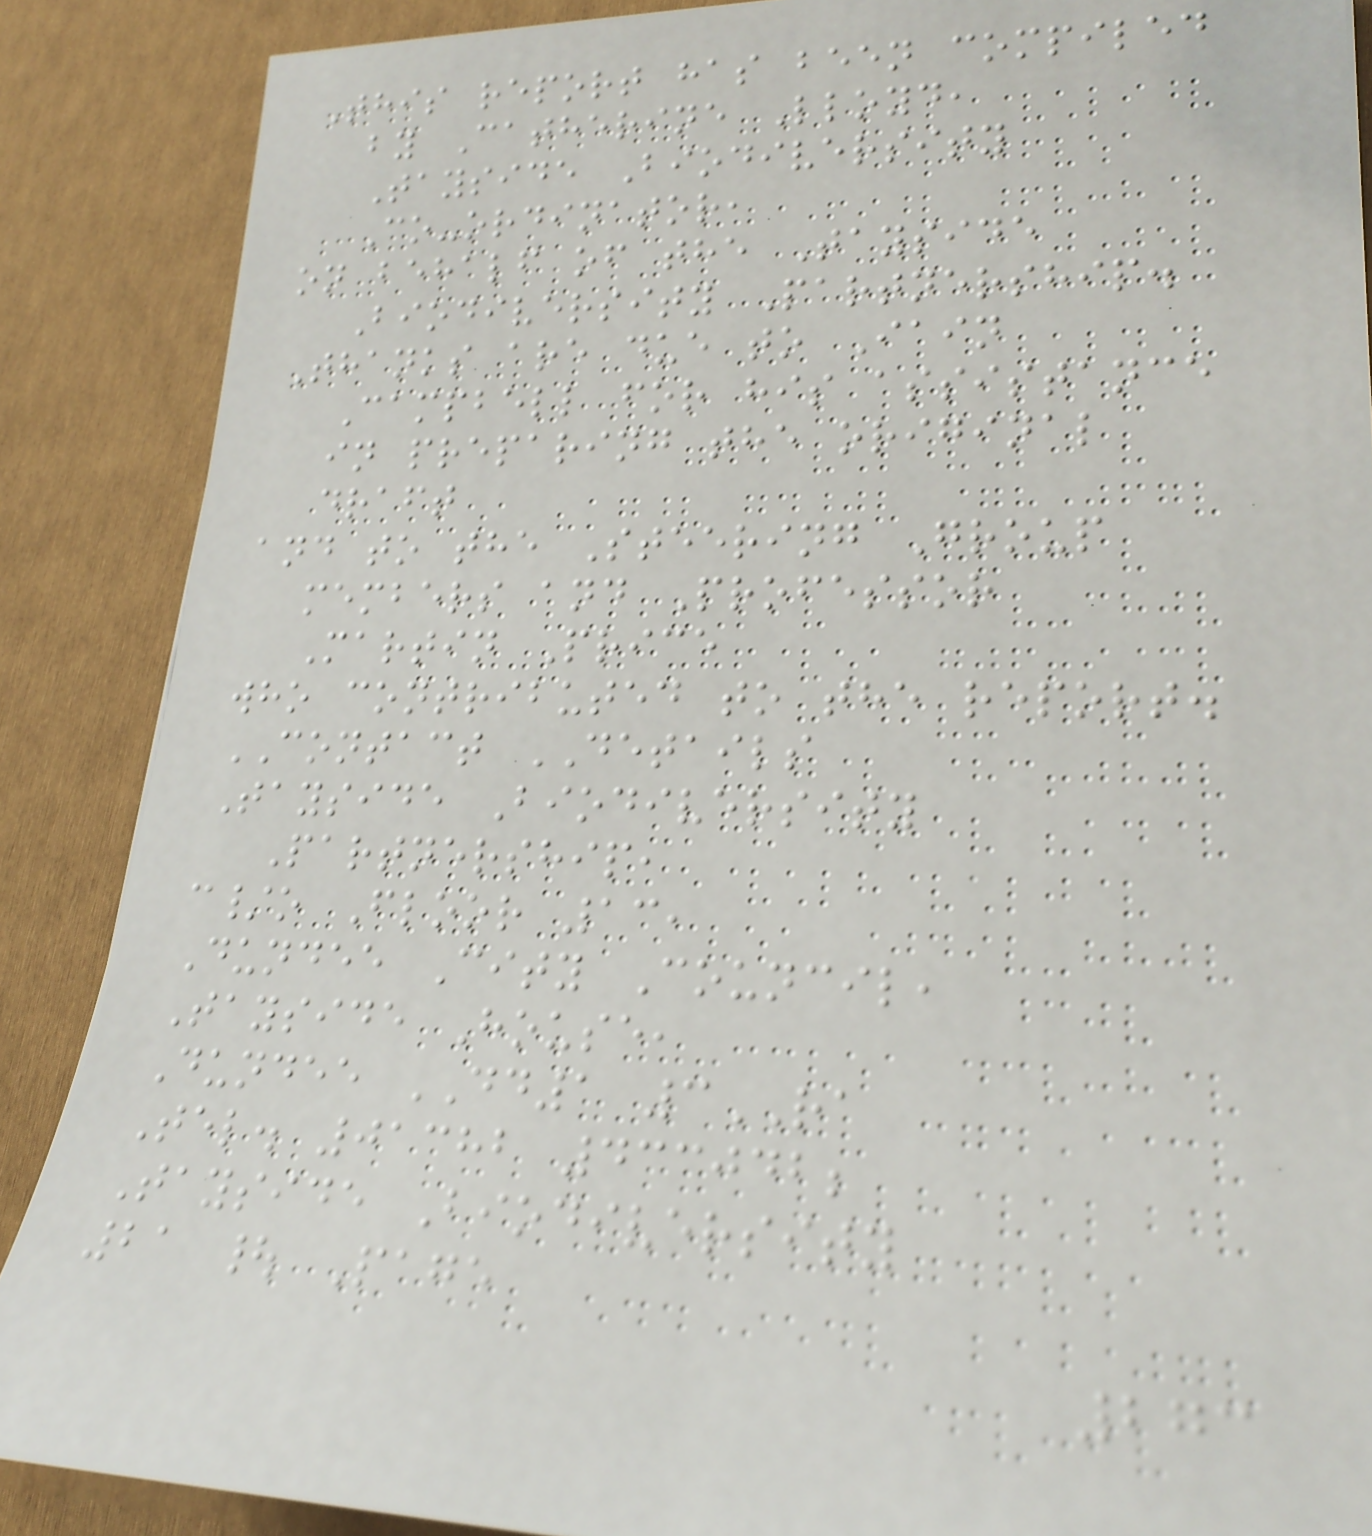This report has been compiled
by Catherine Lloyd,
Tayside Biodiversity
Co-ordinator,
on behalf of the Tayside
Biodiversity Partnership.
Thanks are due to Iain
Campbell for his assistance
in preparing the original
draft
and to the Steering Group
members and Professor
Martin Price
who contributed to the report.
CONTACT DETAILS
Tayside Biodiversity
Partnership,
c/o Floor 13,
Dundee City Council,
Tayside House,
Dundee DD1 3RA
Tel. 01382 433042;
Tayside Biodiversity
21 | Page
273
